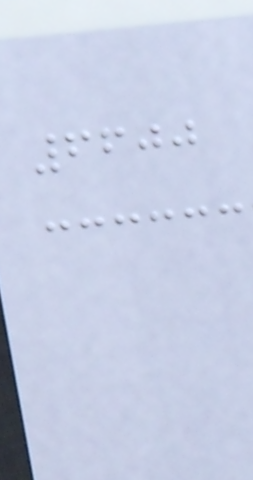6600
